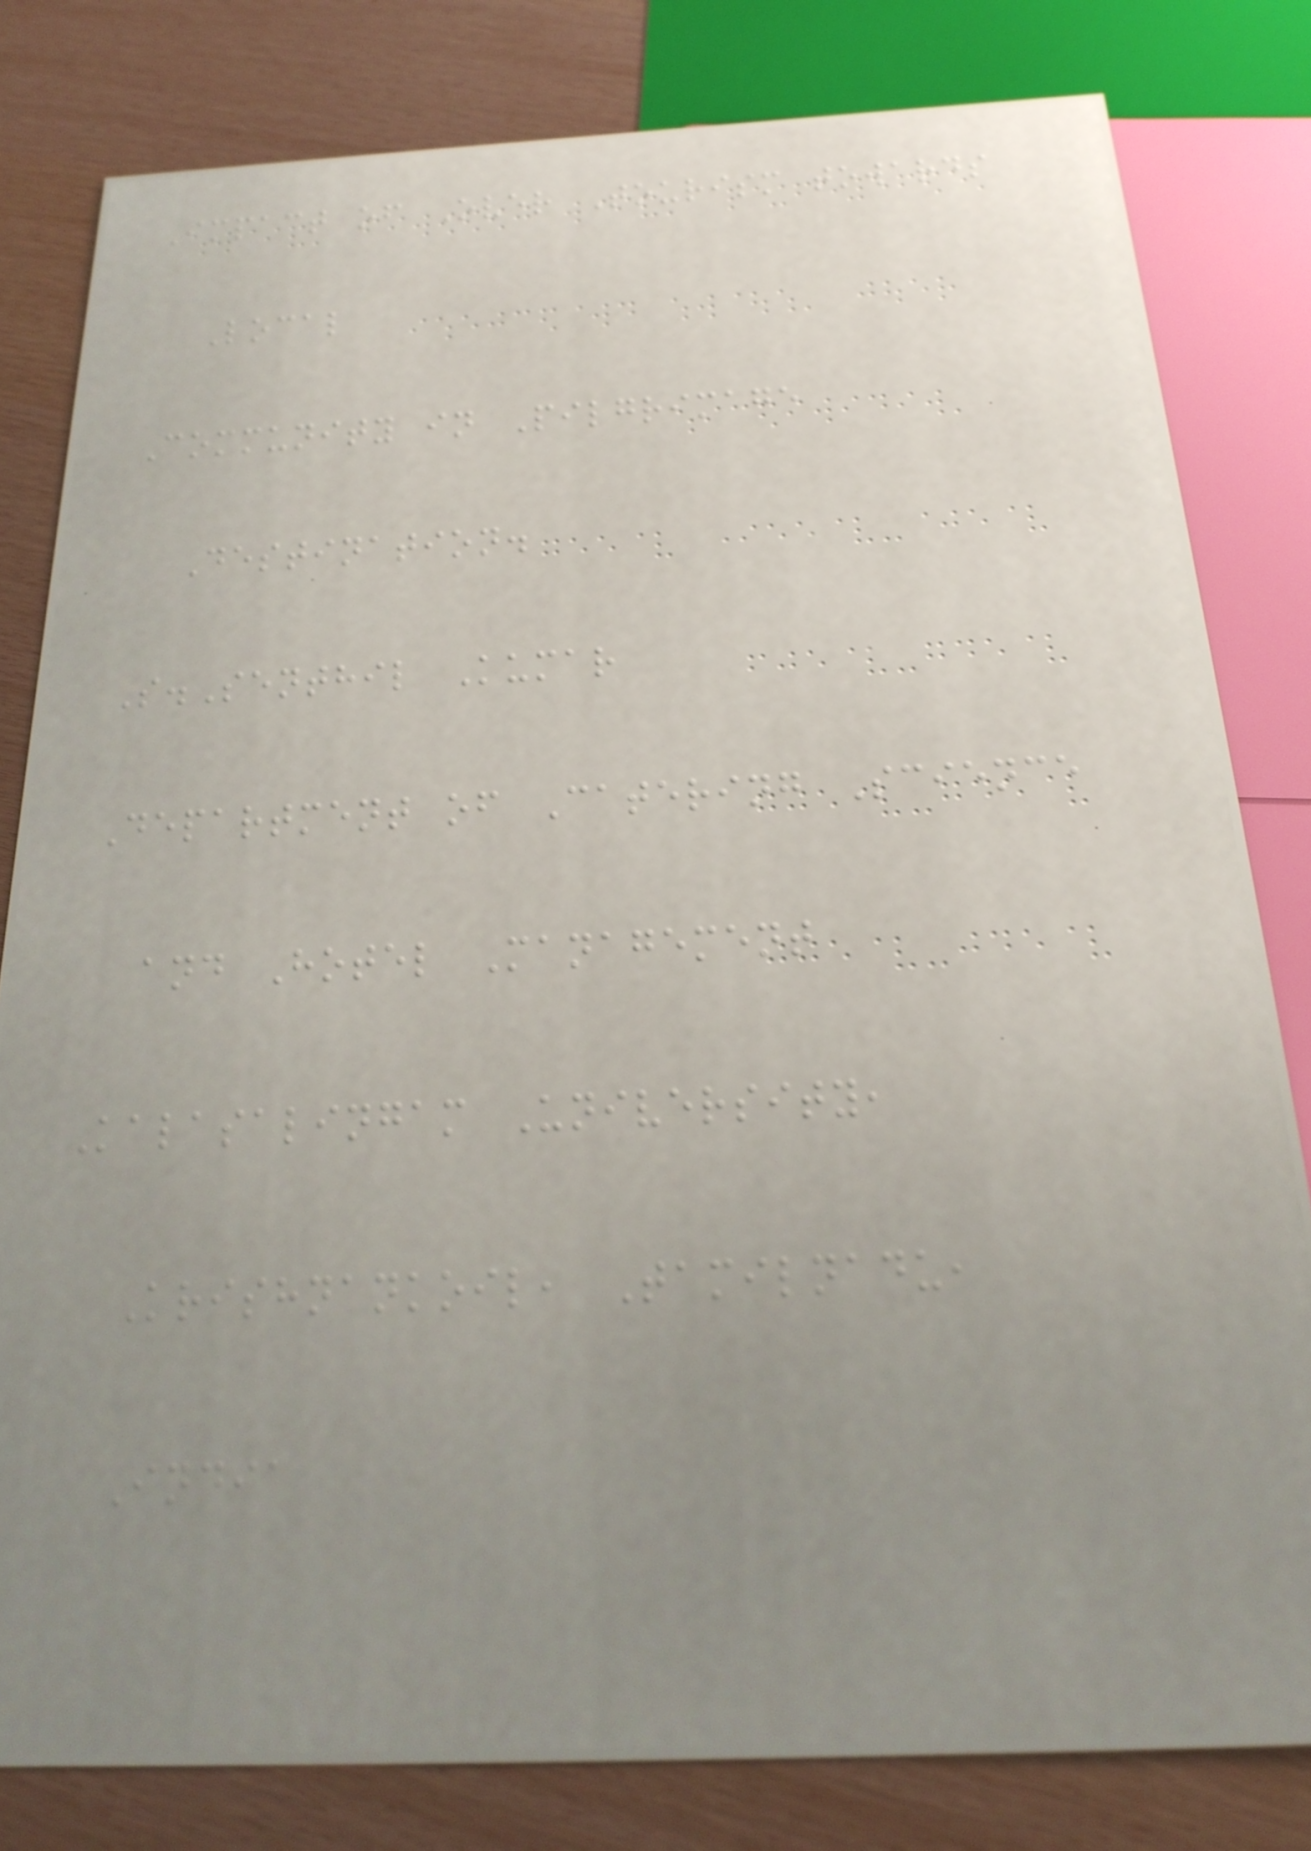Impact of Over Tourism towards
Local
Community in Pilgrimage
Destination.
S.Senthil Kumar
Department of Catering Science
and Hotel Management
Kalasalingam University,
Krishnankoil, Tamilnadu,
India
